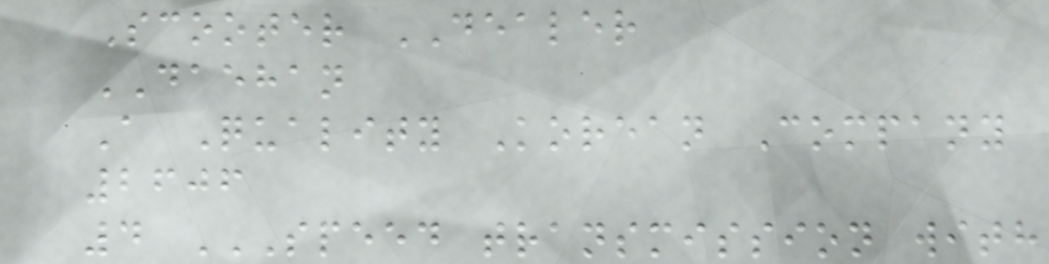Scooter DEALER
DAEHAN
A Quality Korean Company
2606
4 SPEED TRANSMISSION WITH
